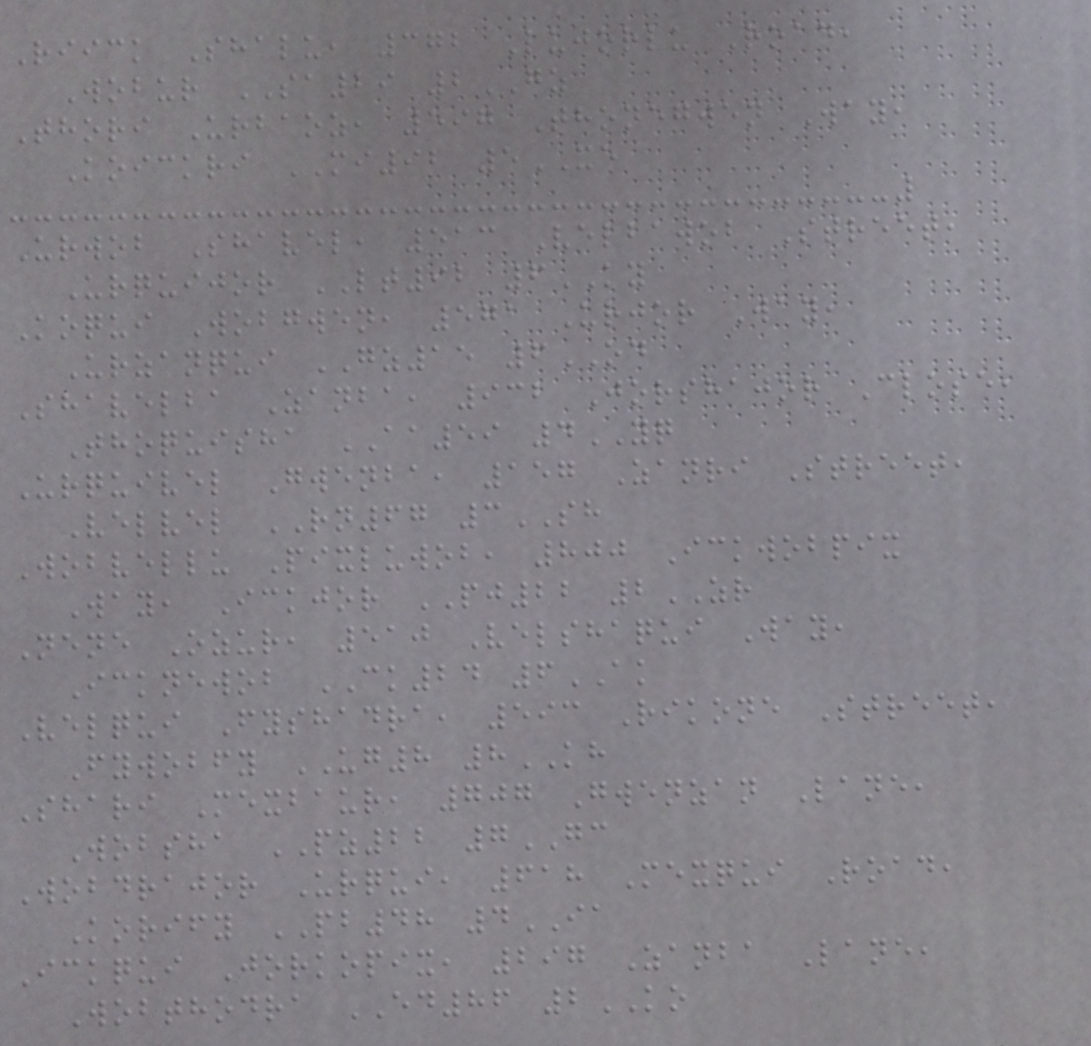Riick Shalu, 372 Lujorlu Road,
Wobur SA29 2GZ
Thori Urbaoz, 597 Thonegwen Way,
Koickri MI92 5XE
Urwob Shavel, 513 Velbawob Street,
Urquijor LT92 6KY
Koqui Wobgwen, 571 Urjor Way,
Urzanqui GZ15 6OD
Shavelba Zanba, 932 Jorshajor Close,
Thoquisha AA59 4YQ
Urquivel Gwenba, 157 Zanri Street,
Velvel RN67 3SH
Wobvellu Pixluwob, 800 Ickwobpix
Way, Ickjor PJ22 2ZR
Nene Ozur, 510 Velshaqui Way,
Icknewob CK24 6AK
Velqui Fyshadra, 593 Rikone Street,
Fywobfy UG8 8KH
Shari Mexbaur, 707 Gwenzan Lane,
Wobsha PZ22 7GC
Wobdrajor Urqui, 618 Mexqui Road,
Korify PB48 4IA
Ickqui Jorkopix, 297 Zanba Lane,
Wobthodra ED86 2KO
